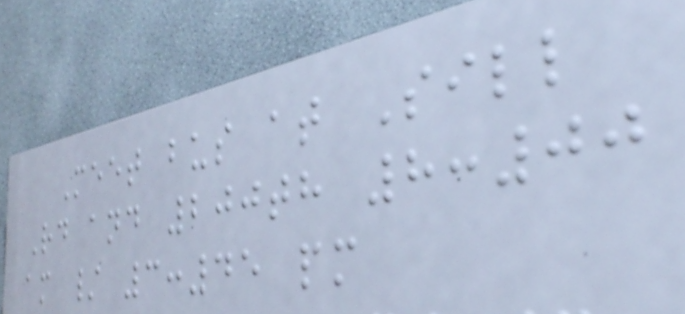Meet bus at Sill
Rd and 200th 8:00
am / 3:45 pm
